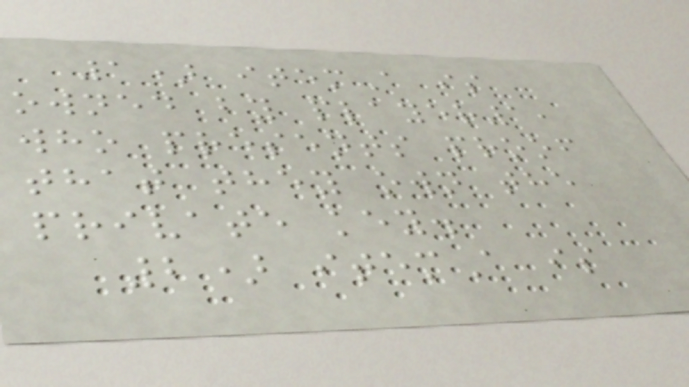1) itemA is
owned by player1,
who presents proof
that they own the
private key.
2) itemA is
